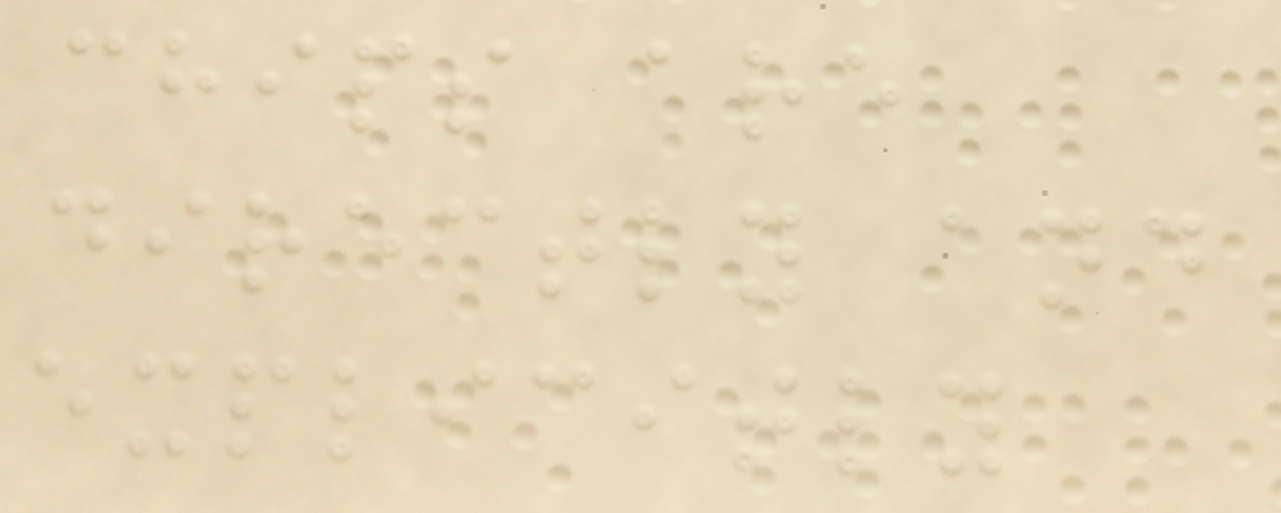chips are
directly and
explicitly
